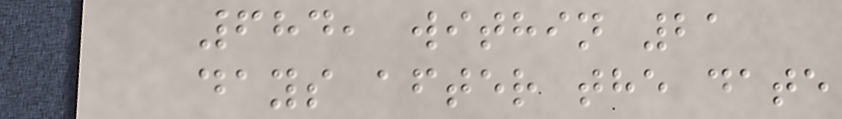684, within 21
days after the date
